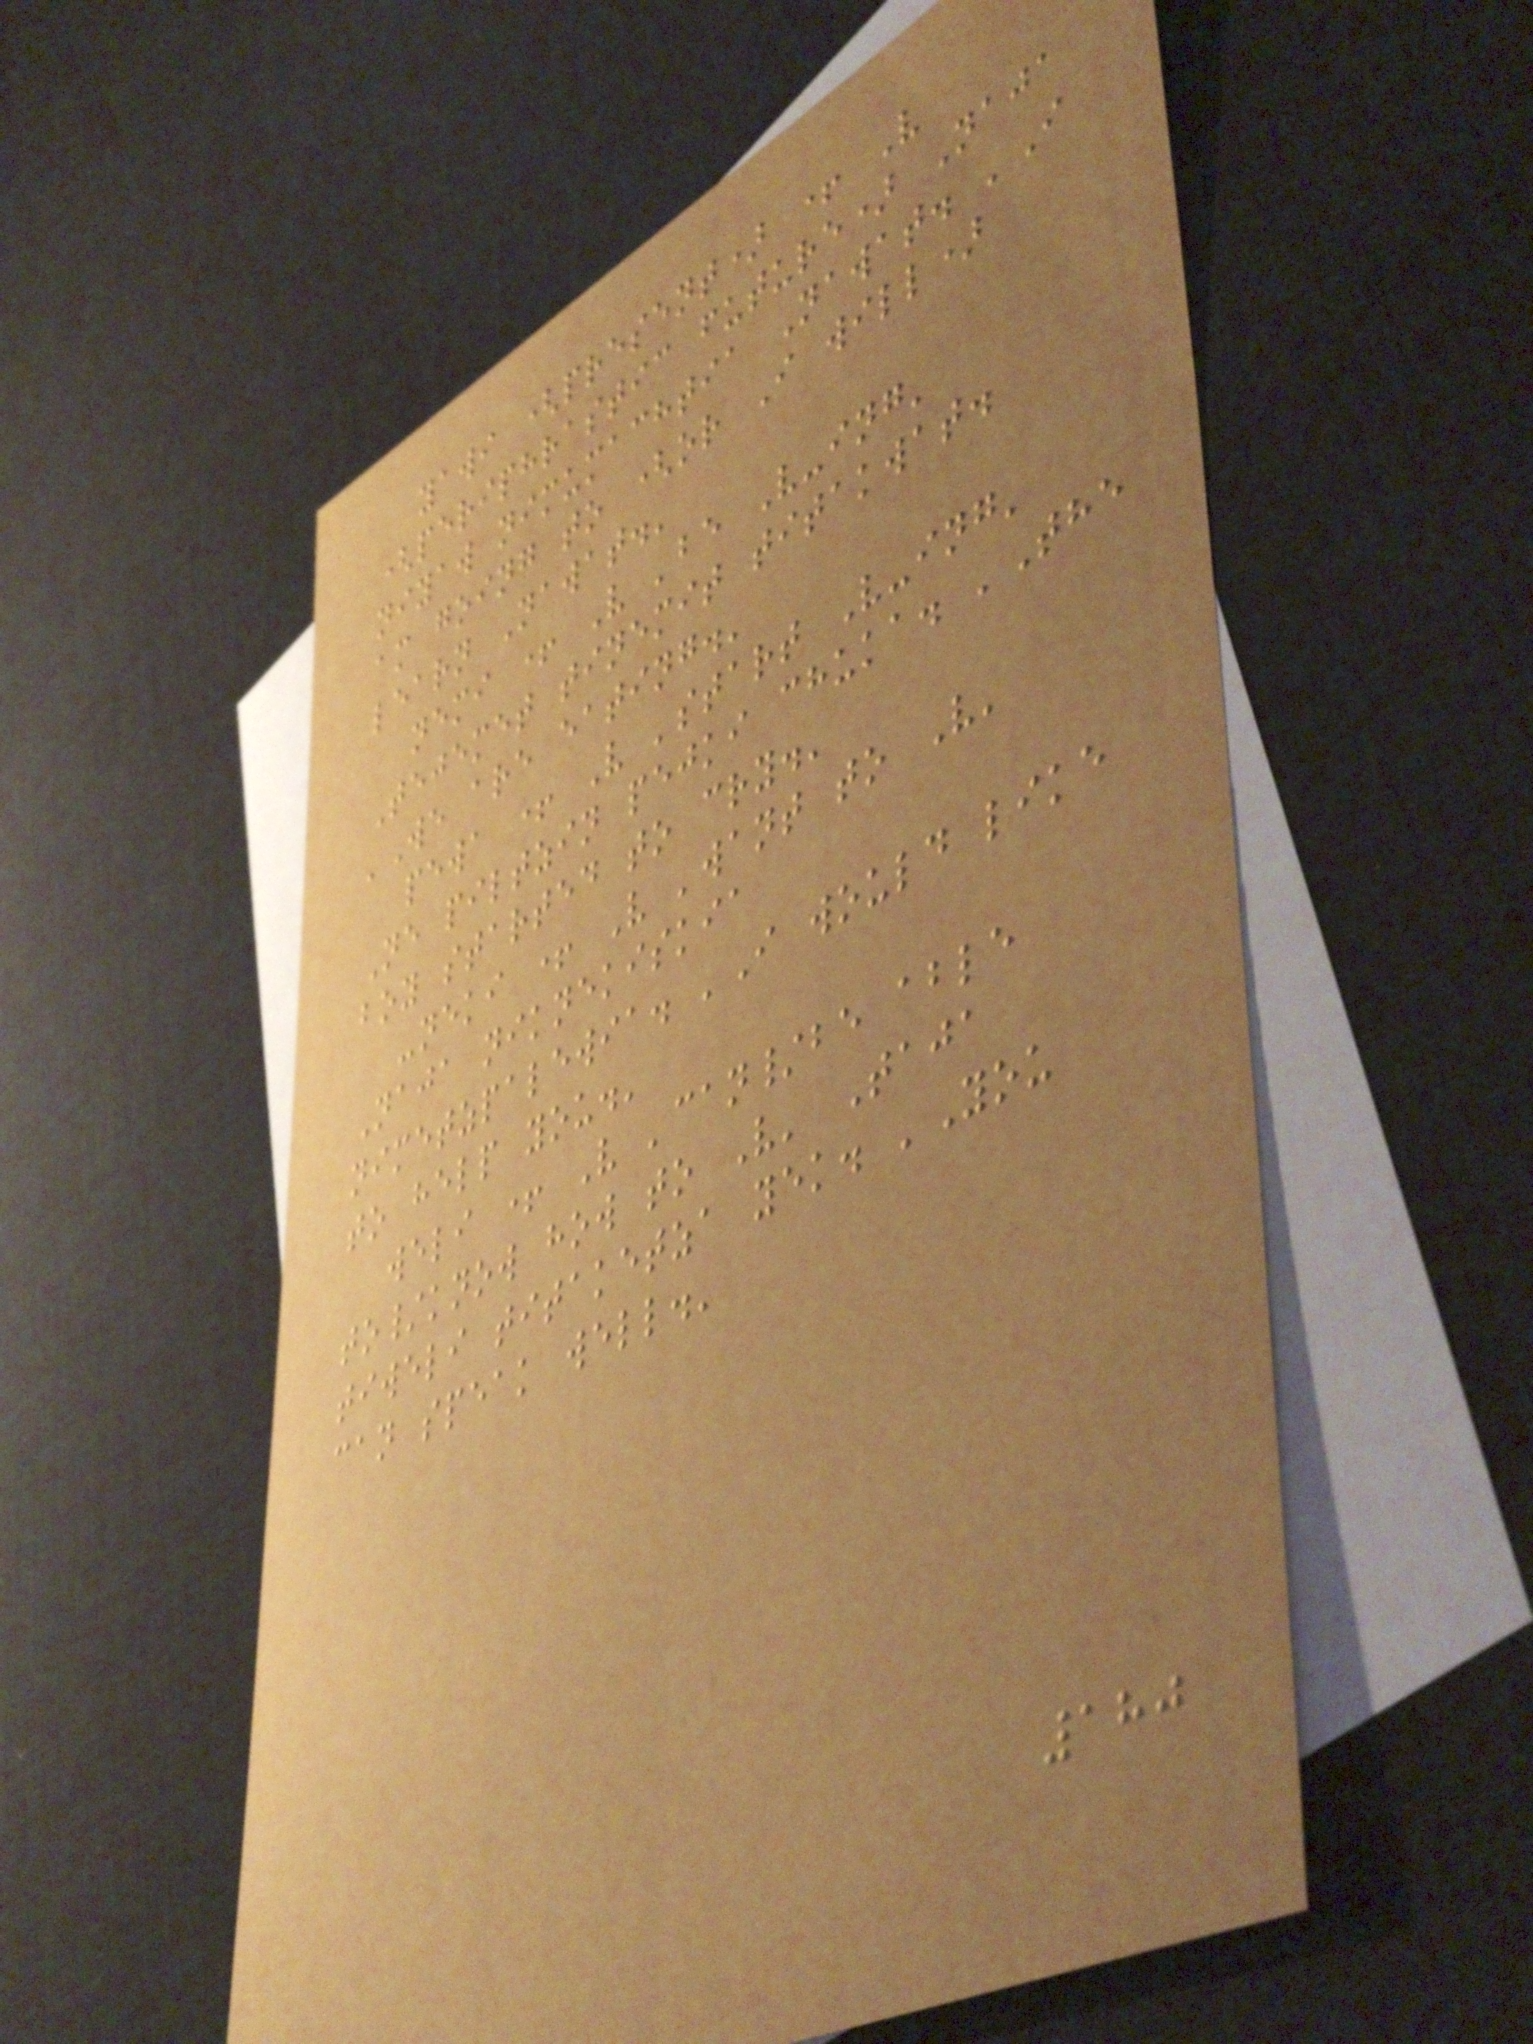yawi (present) + V
(periphrastic future) Naja
niyaw nimumachtia Nawat. 'I
am going to (or I will)
learn Nawat.'
nemi + V 'be V-ing'
Tejemet tinemit titakwat.
'We are eating.'
pewa + V 'start V-ing'
Ne piltzin pejki chuka. 'The
boy started to cry.'
-neki + V 'want to V'
Naja niknekiskia
nimetzpalewia. 'I would like
to help you.'
weli + V 'can/be able
to/know how to V' Taja
tiweli titaketza yek. 'You
can speak well.'
180
